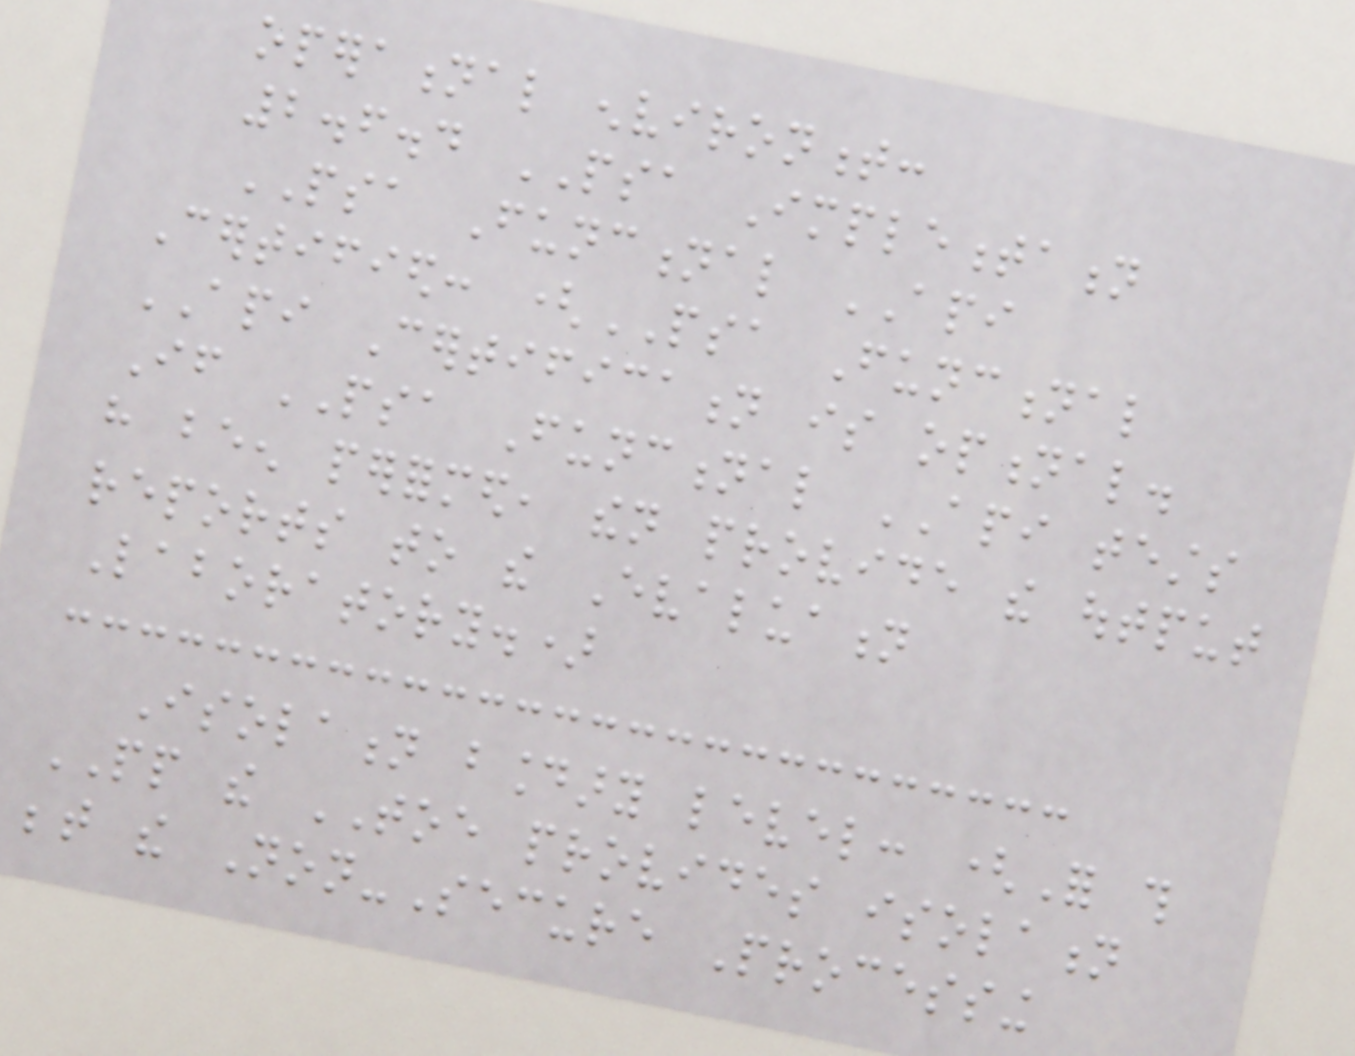operational environment:
2.6.4 PSA Implementation
PSA Functional API
Certified: (PSA Functional
API Certification is optional.
If PSA Functional API tests
have been performed, then provide the output
reports to the Evaluation
Laboratory.)
Isolation boundary level: (For this
PP the TOE provides isolation
between the Non-Secure Processing
